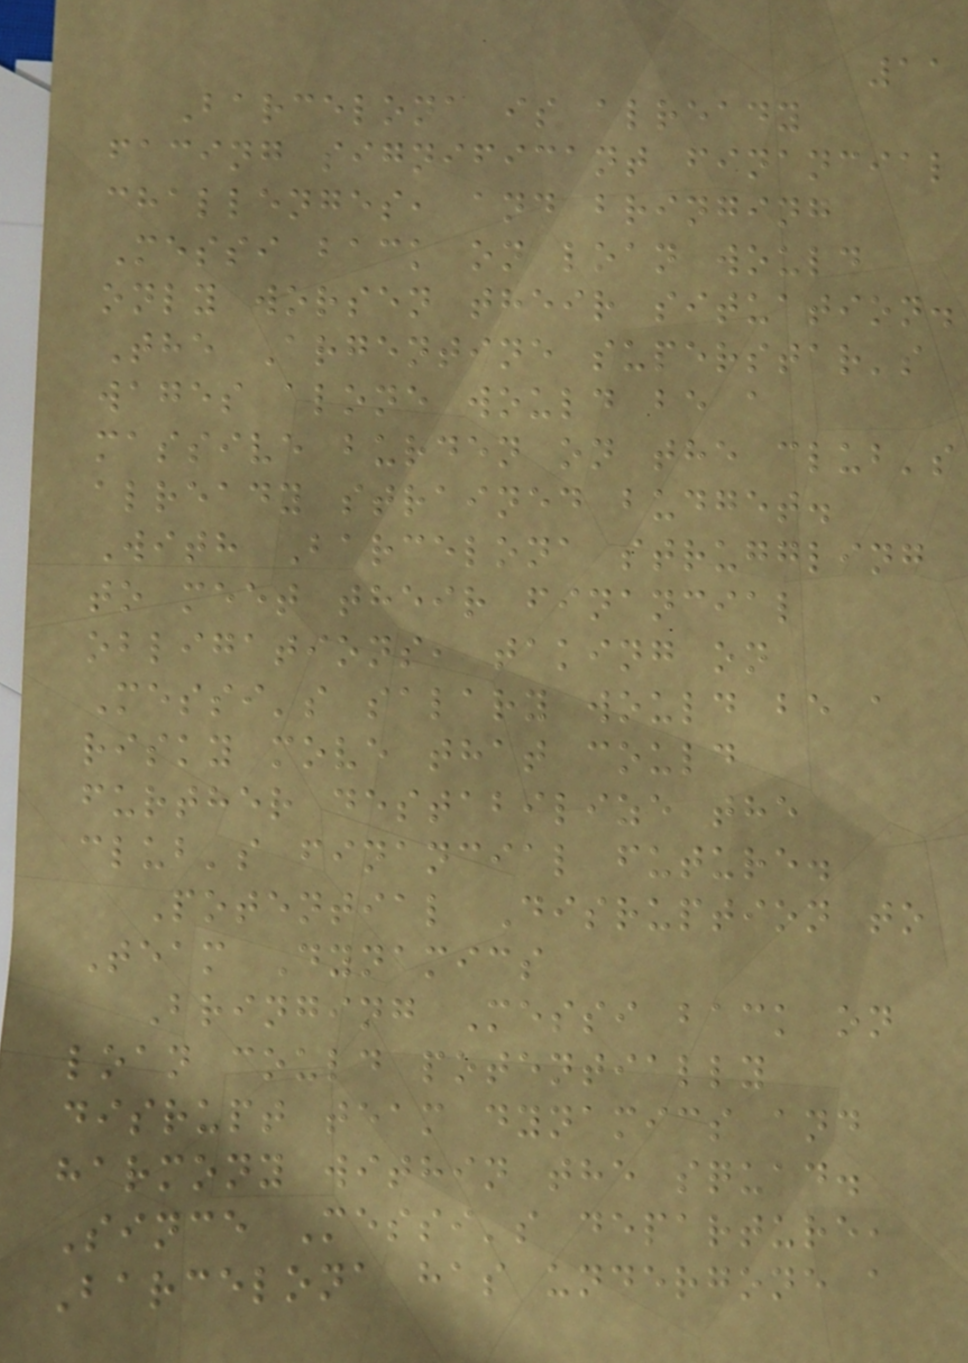11
Barcelona is already
facing significant financial
challenges, and bringing
Messi back on loan would
only worsen their situation.
The Argentine superstar's
wages alone would be a
massive burden on the club's
already strained budget.
With Barcelona struggling
to meet their financial
obligations, taking on
Messi's salary would be a
risky move that could
further destabilize the
club's financial future.
Potential Disruption to
Team Dynamics
Bringing Messi back on
loan could potentially
disrupt team dynamics and
harmony within the squad.
Since Messi's departure,
Barcelona has undergone a
